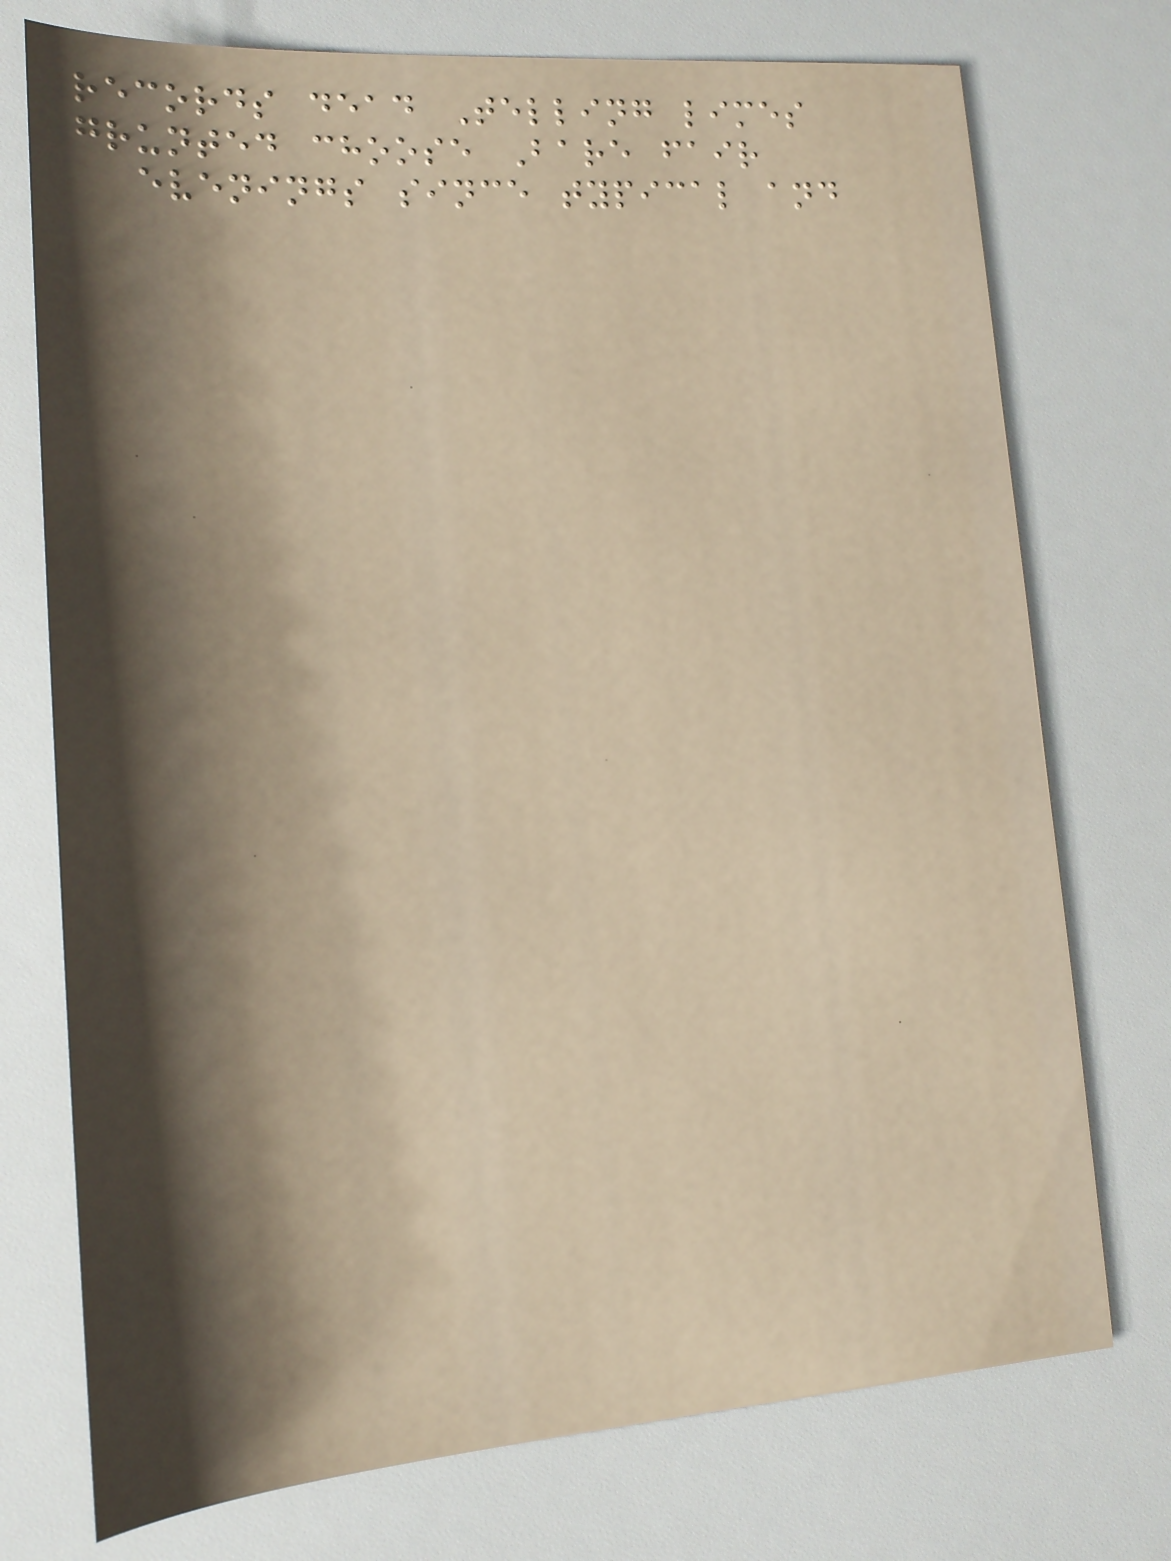records dead Telling limes
grunted choose Bare fair
evenings since typical and
